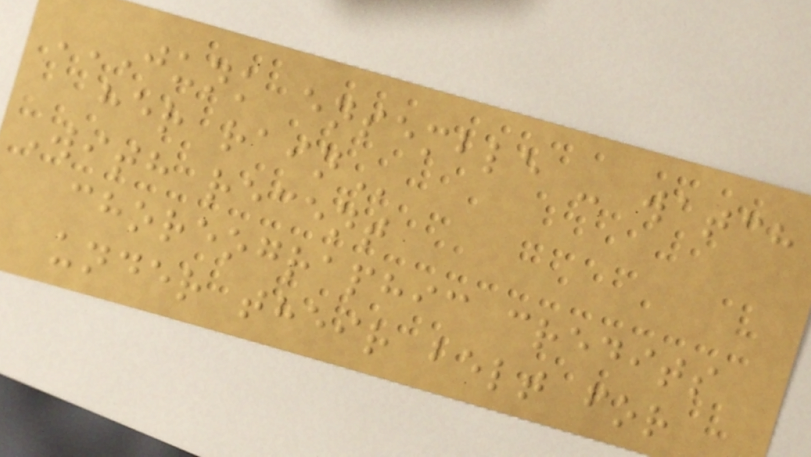JUNK ENSEMBLE - WATCH
HER RAIN
With recent
choreographic credits
under their belt for
